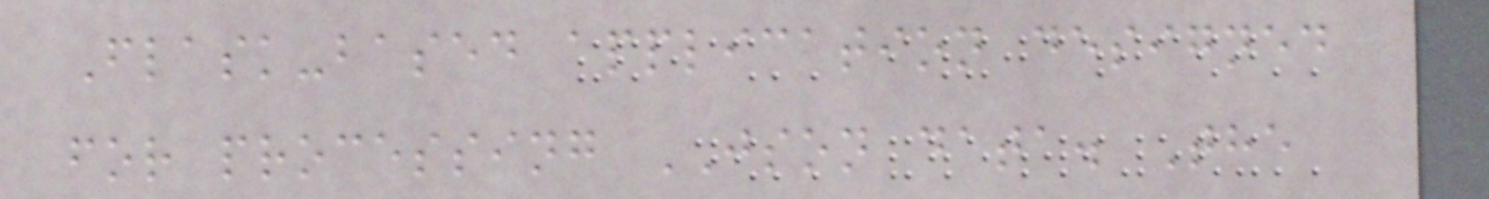Flask-based application designed
for processing JSON data. The
